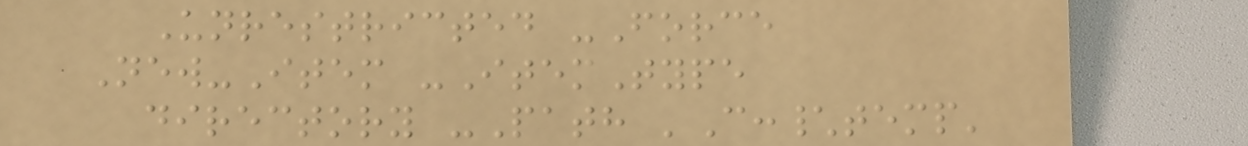Unrestricted -Force
New-Item -ItemType
directory -Path 'C:\temp'
